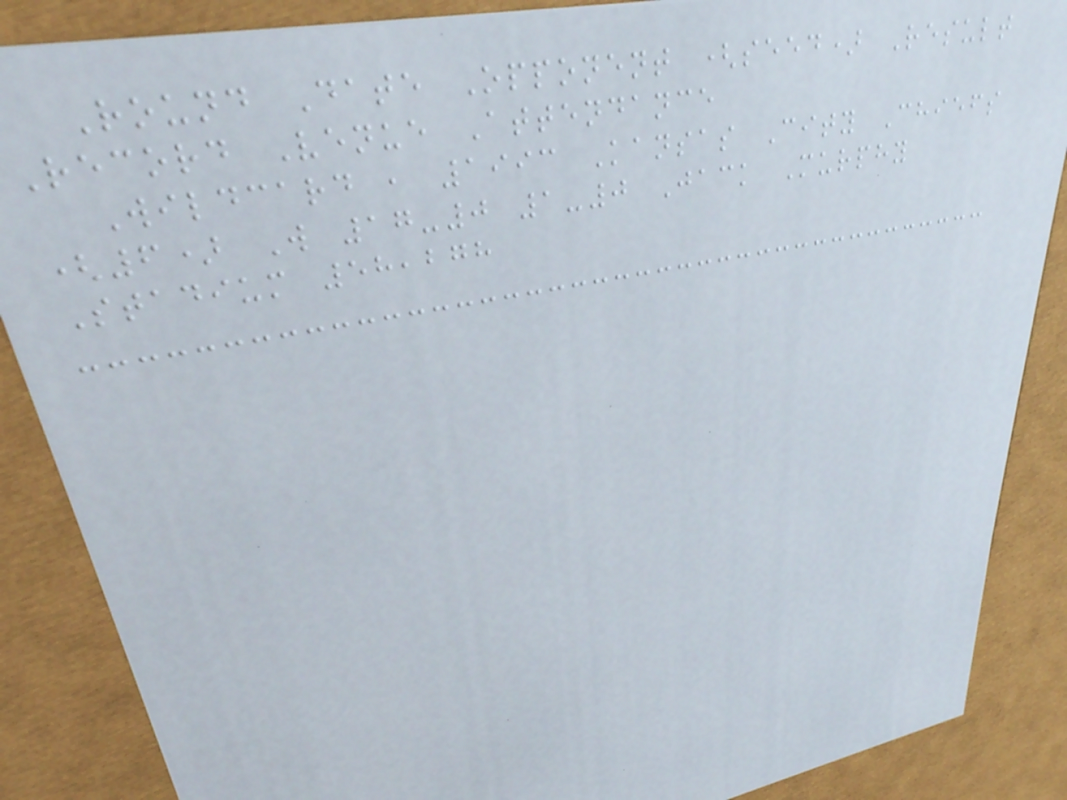Round Date Opponent (seed) Result
Record Venue Attendance
Wildcard , 1993 Kansas City Chiefs
(6) W 17-0 1-0 Jack Murphy
Stadium 58,278
